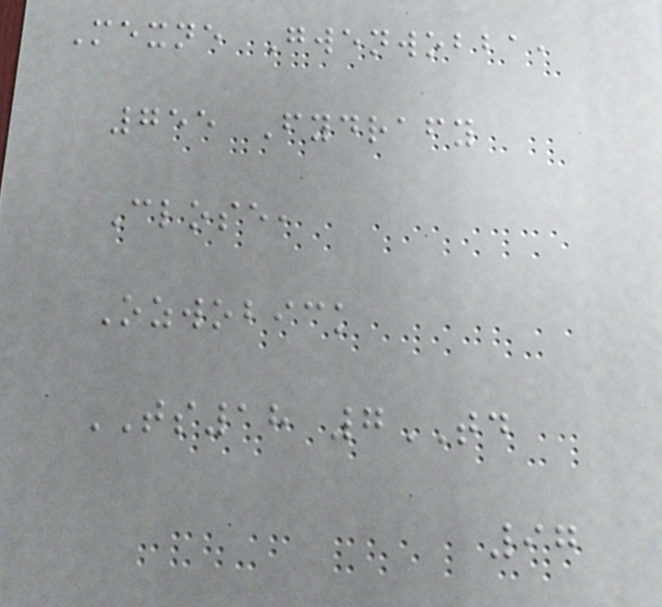Mexne Gwenwobba,
755 Fydrafy
Close,
Ozwobick
TS18 7TD
97
